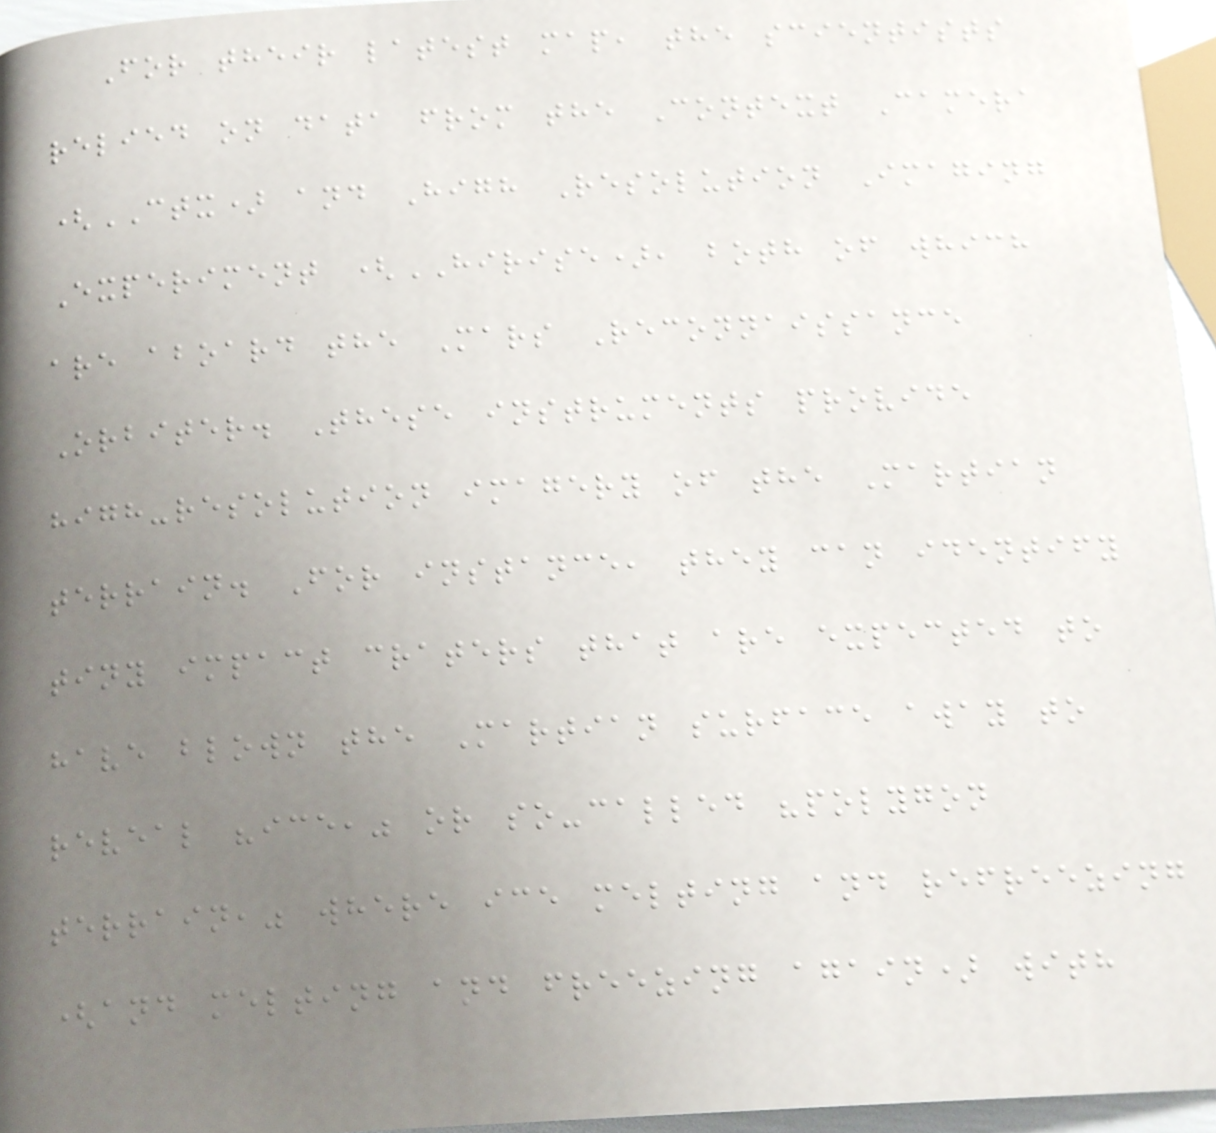For their latest map, the scientists
relied on data from the Context Camera
(CTX) and High Resolution Imaging
Experiment (HIRISE), both of which
are aboard the Mars Reconnaissance
Orbiter. These instruments provide
high-resolution imagery of the Martian
terrain. For instance, they can identify
tiny impact craters that are expected to
have blown the Martian surface away to
reveal "ice," or so-called "polygon
terrain," where ice melting and refreezing
(and melting and freezing again) with
